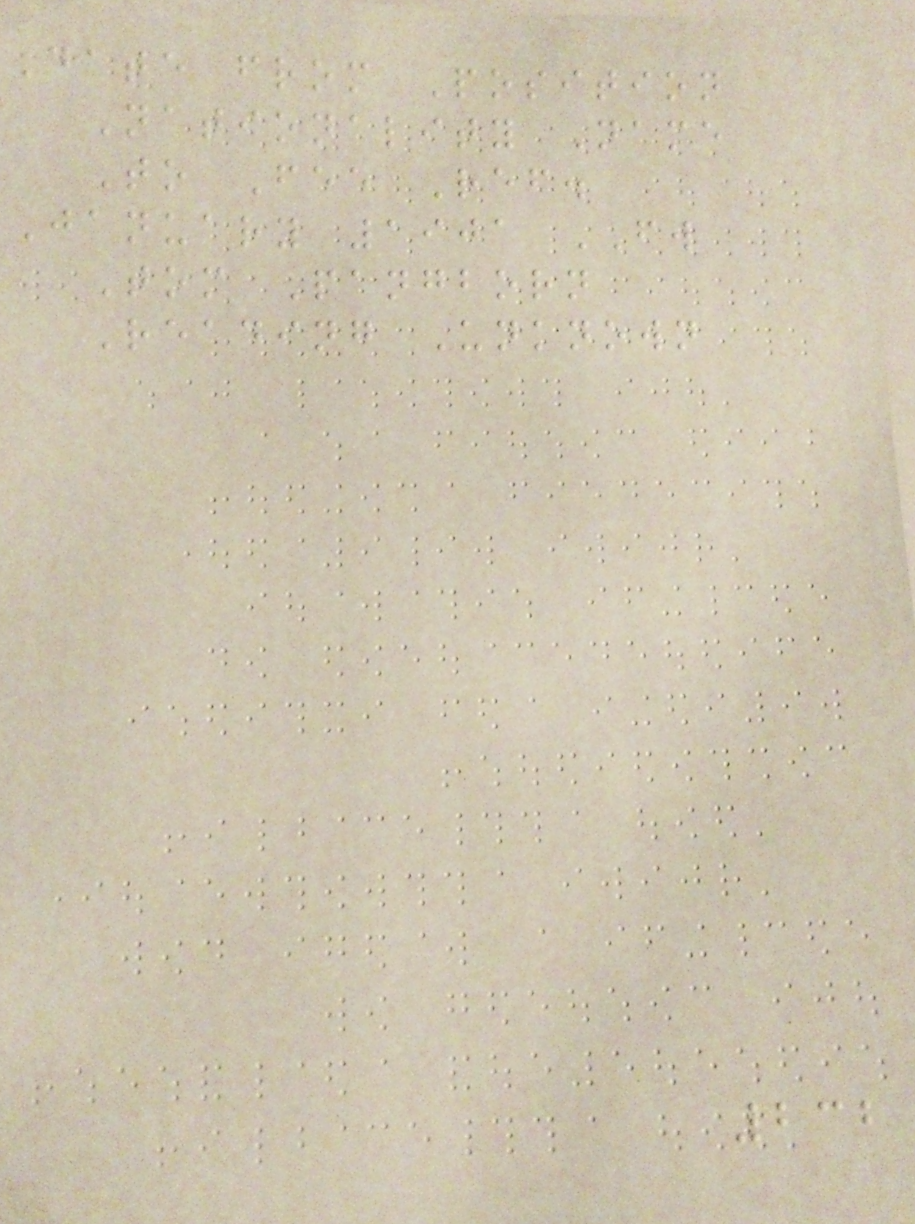Date from Position
Nationality Name
To Fee Ref.
January 1901 FW
Tom Pangborn
Reading Unknown
232
